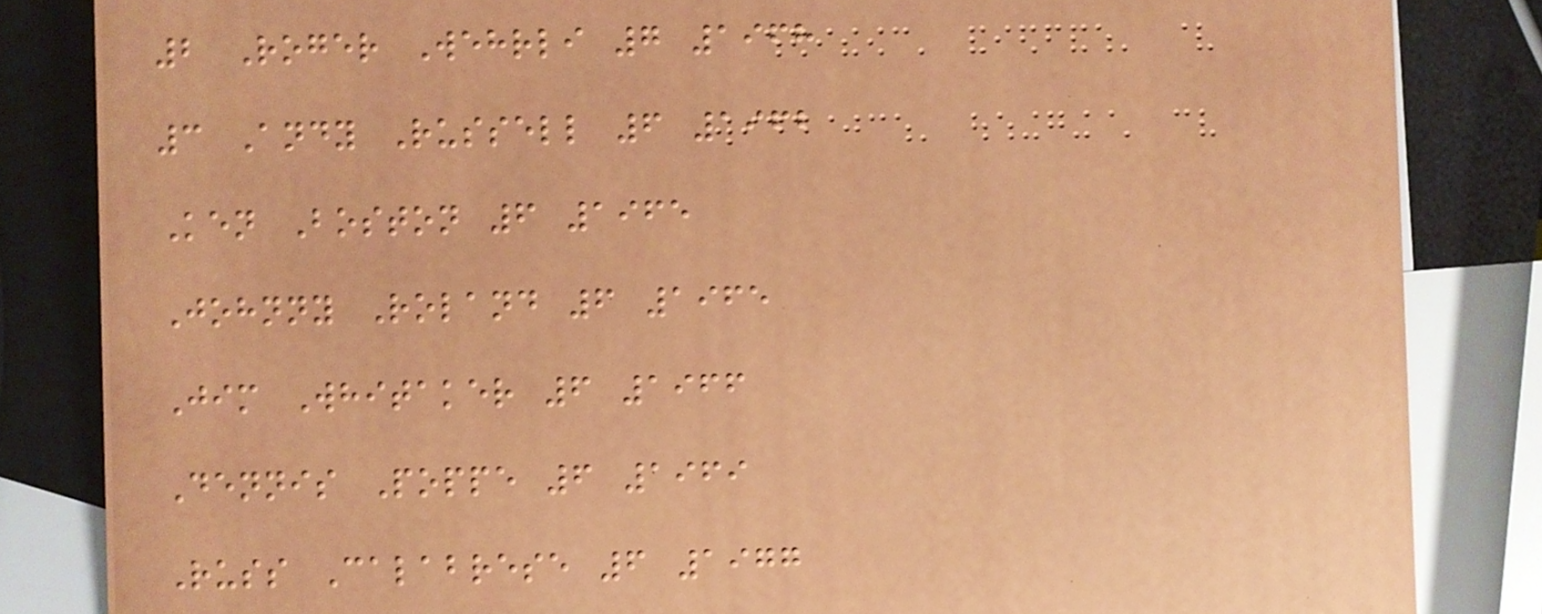2 Roger Wehrli 7 1968
3 Andy Russell 6 1962
Ken Boston 6 1965
Johnny Roland 6 1965
Jim Whitaker 6 1966
Dennis Poppe 6 1969
Russ Calabrese 6 1977
